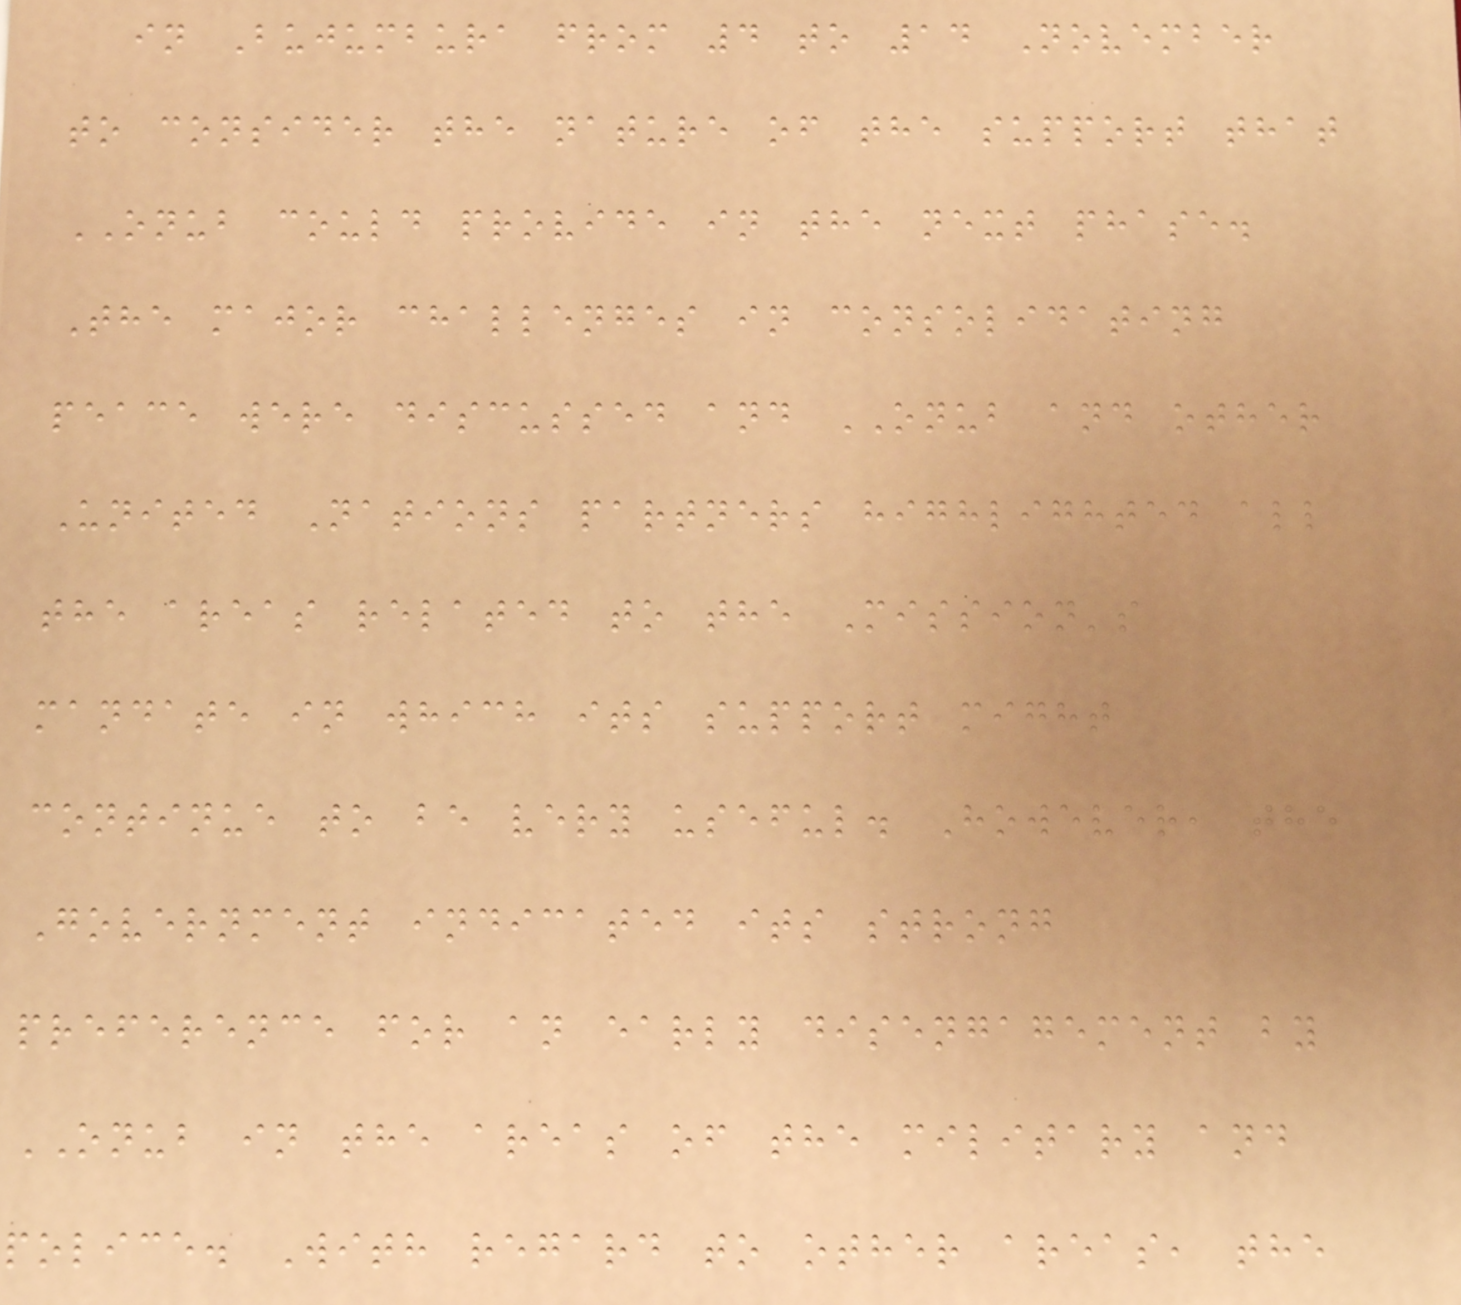in Bujumbura from 4 to 14 November
to consider the nature of the support that
ONUB could provide in the next phase.
The major challenges in consolidating
peace were discussed and ONUB and other
United Nations partners highlighted all
the areas related to the Mission's
mandate in which its support might
continue to be very useful. However, the
Government indicated its strong
preference for an early disengagement by
ONUB in the areas of the military and
police. With regard to other areas, the
